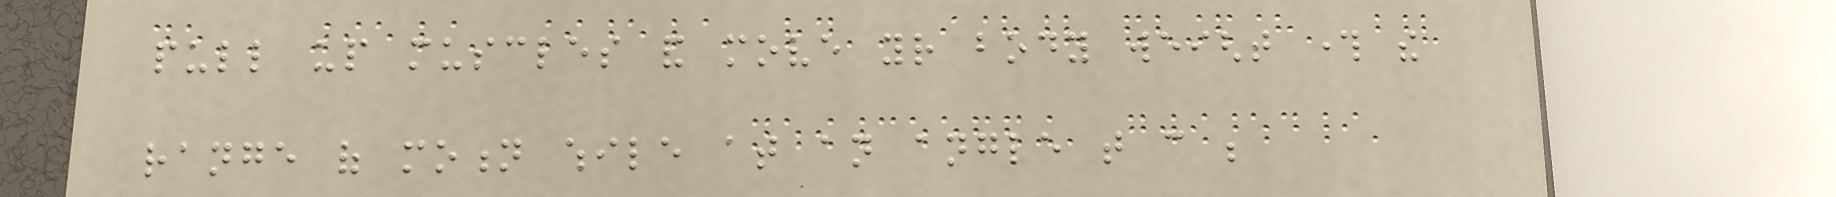pull up muscles and move your body weight through the
range of motion while at an angle that can be
